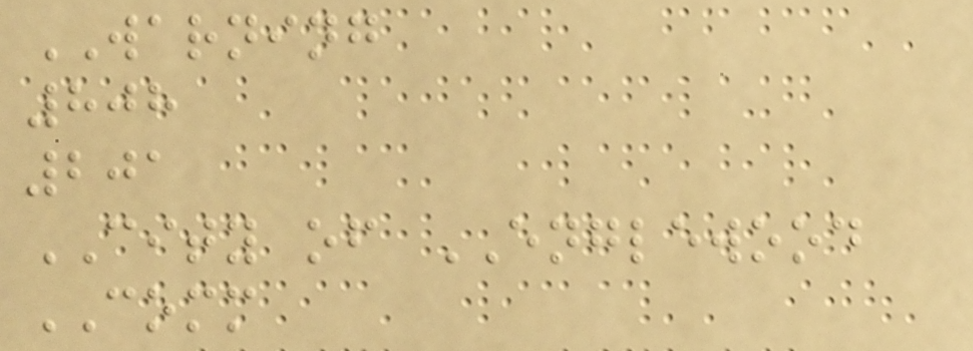WARNING
808
201
CITY of ENGLEWOOD
COMM
